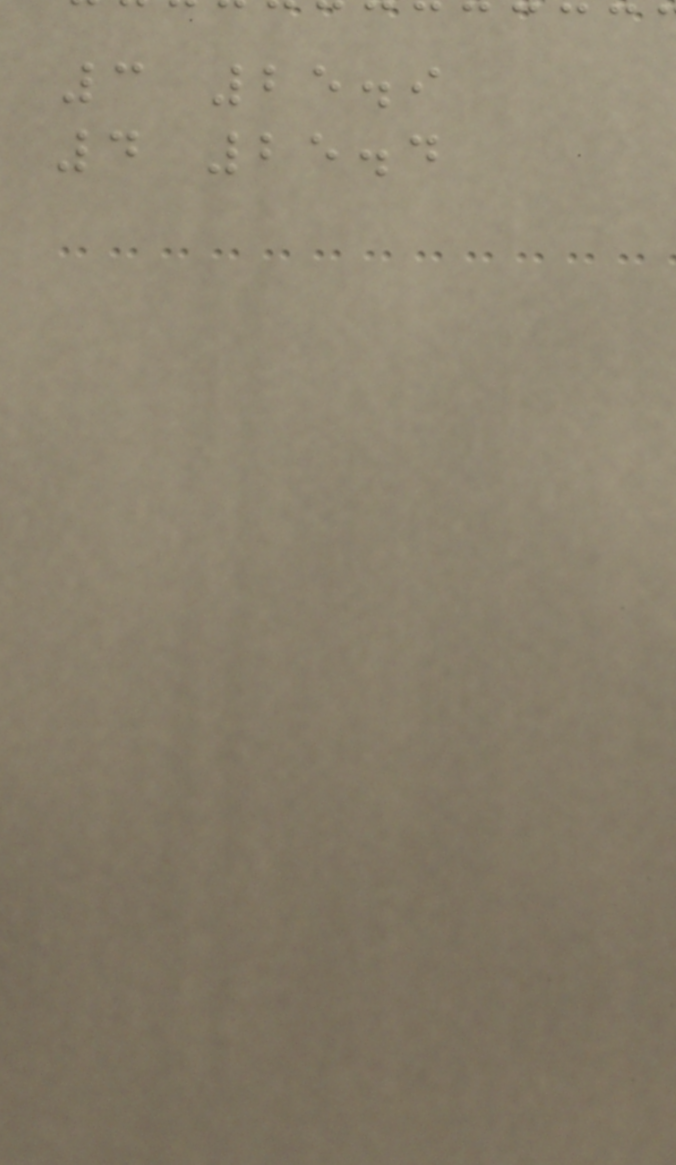3 25.9
4 25.4
